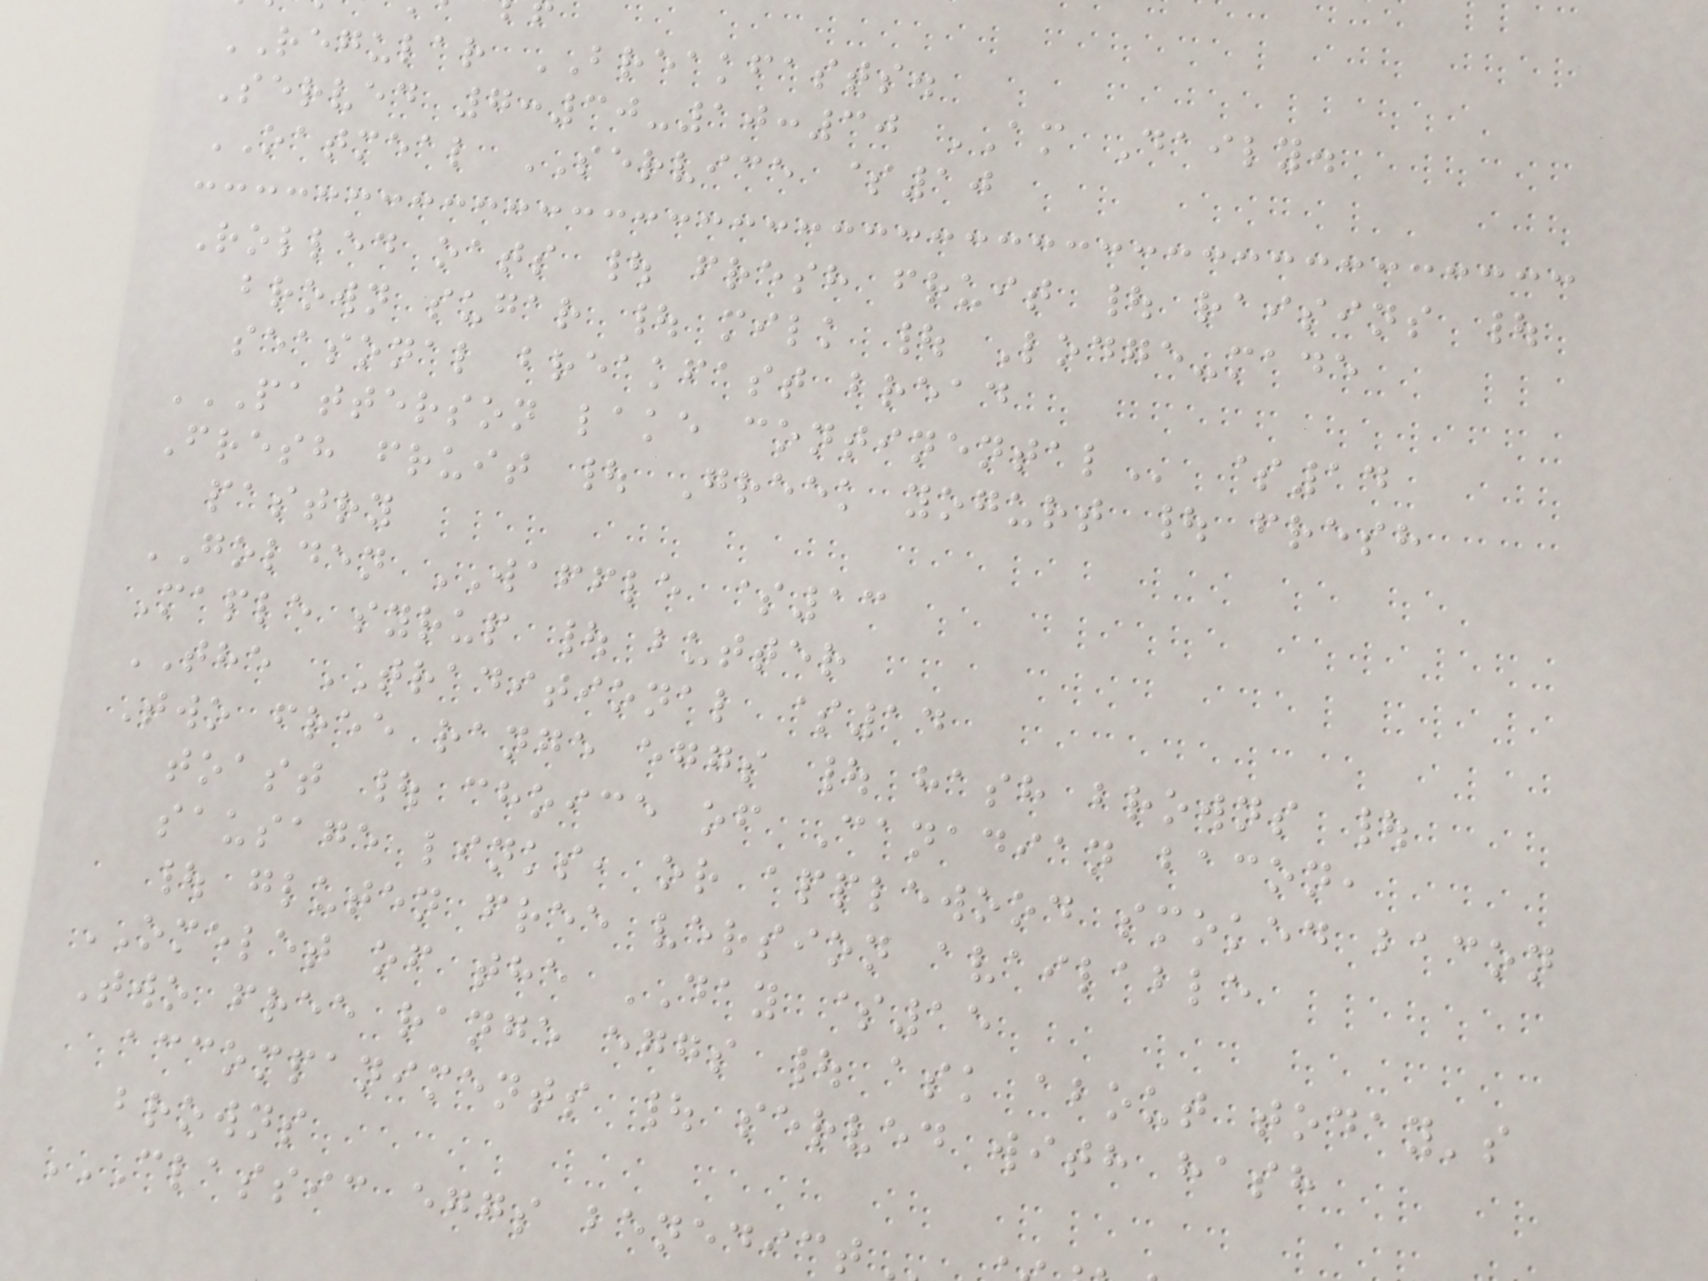REGULAR BREAKFASTS.
Served 7:30-10:30 AM Daily.
OATMEAL SERVICE $10
Rolled oats | fresh fruit | raisins |
brown sugar | milk | Lodge-made
seasonal breakfast bread
PATTERSON LAKE CONTINENTAL $14
Fresh fruit | Greek yogurt | fresh
pastry
GOLDEN WAFFLE $13
Maple syrup | butter
THE TRADITIONAL $14
Two free range eggs | hash browns |
toast | choice of Canadian bacon,
sausage links, or applewood smoked bacon
| gluten free version available
OMELET of the DAY $15
Two free range eggs | ask about today's
accompaniments | served with hash
browns
